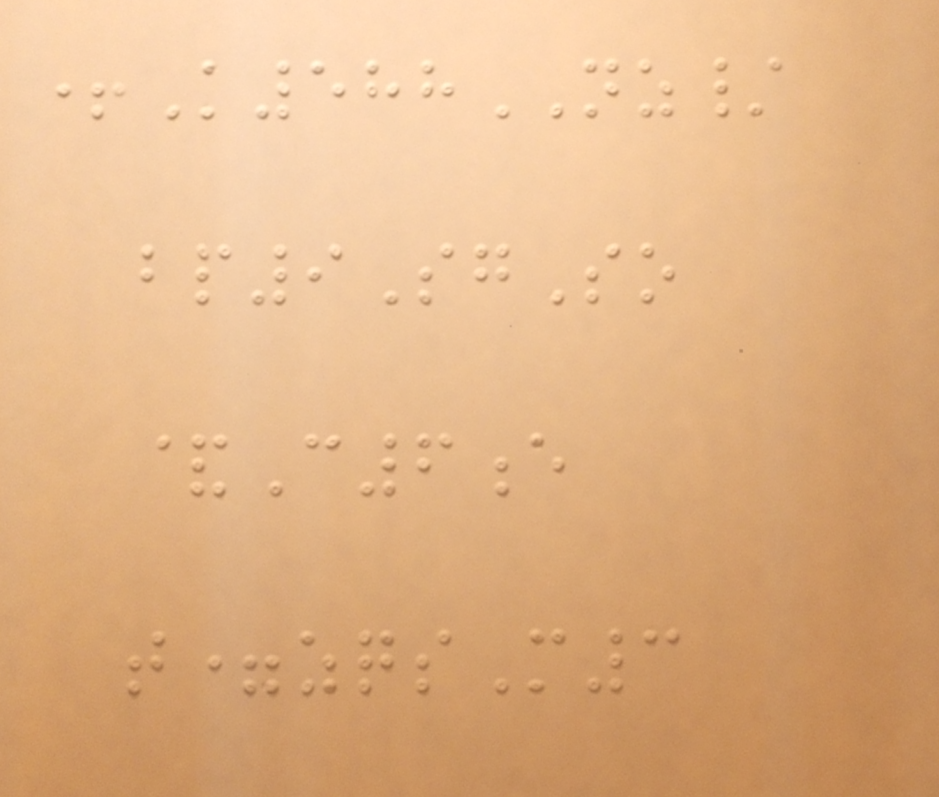+K588NZ/
bp9SgSo
&C6e
t=zqsM3
